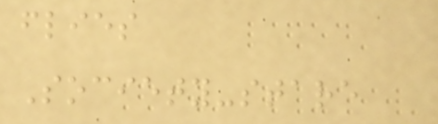flies
Society-stare
